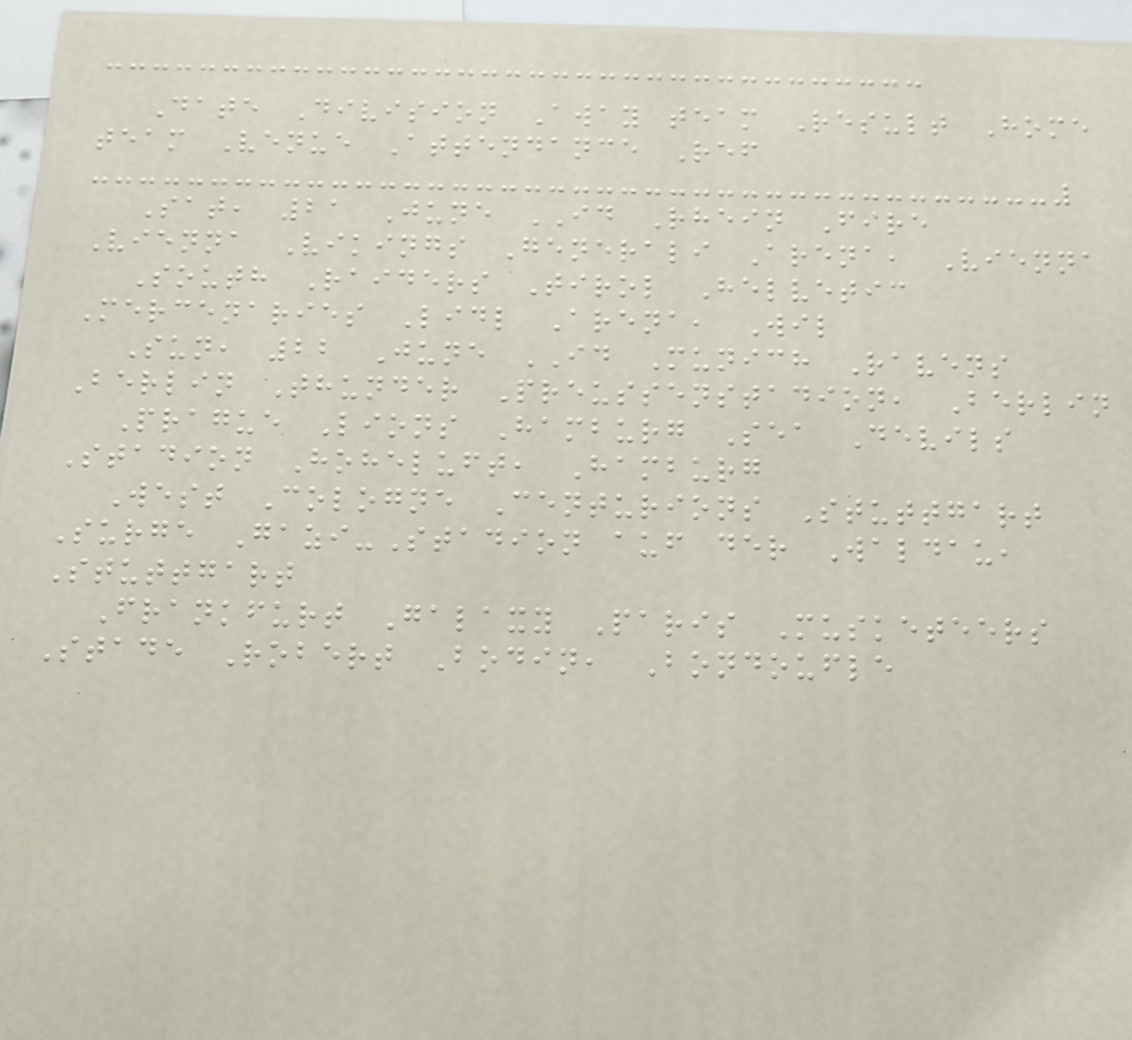Date Division Away team Result Home
team Venue Attendance Ref
Sat, 21 June ID Rhein Fire
Vienna Vikings Generali Arena, Vienna
South Raiders Tirol Helvetic
Mercenaries Lidl Arena, Wil
Sun, 22 June ID Munich Ravens
Berlin Thunder Preussenstadion, Berlin
Prague Lions Hamburg Sea Devils
Stadion Hoheluft, Hamburg
West Cologne Centurions Stuttgart
Surge Gazi-Stadion auf der Waldau,
Stuttgart
Frankfurt Galaxy Paris Musketeers
Stade Robert Bodin, Bondoufle
